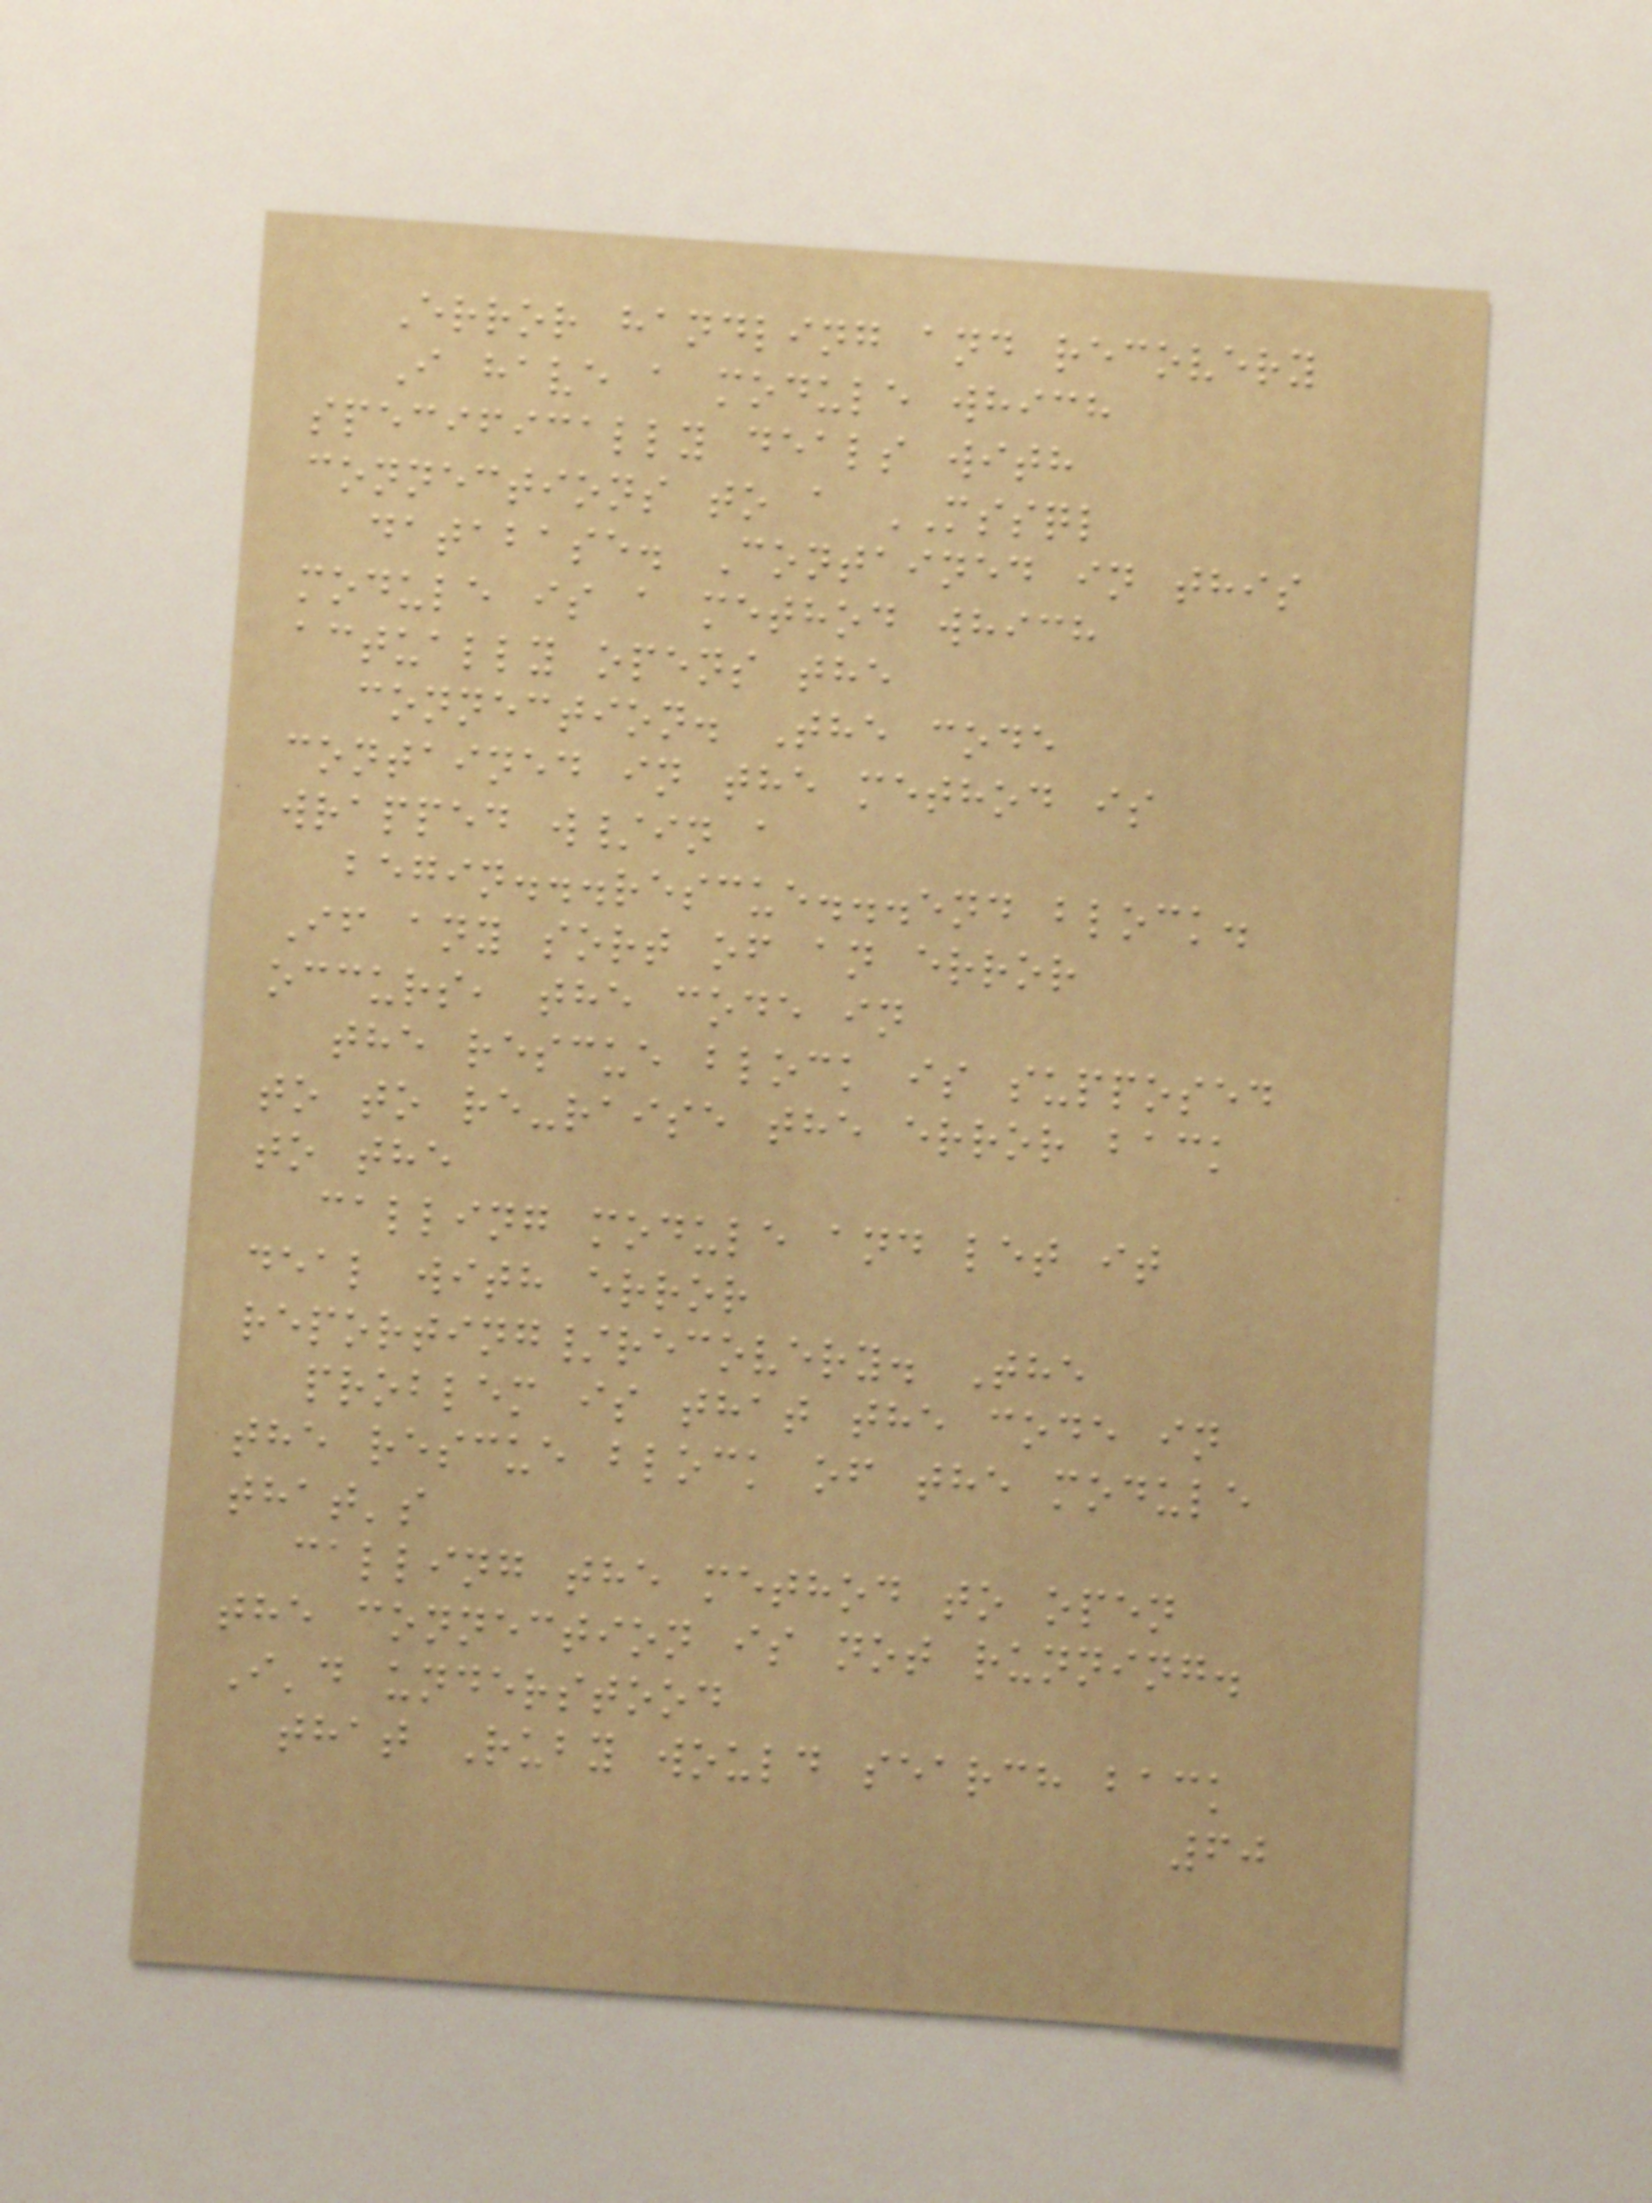Error handling and recovery
I have a module which
specifically deals with
connections to a MSSQL
database. Contained in this
module is a method which
actually opens the
connection. The code
contained in the method is
wrapped w/in a
begin...rescue...end block.
If any sort of an error
occurs, the code in
the rescue block is supposed
to to re-raise the error back
to the
calling module and let it
deal with error
reporting/recovery. The
problem is that the code in
the rescue block of the module
that's
calling the method to open
the connection is not running.
I'd understood
that Ruby would search back
60
